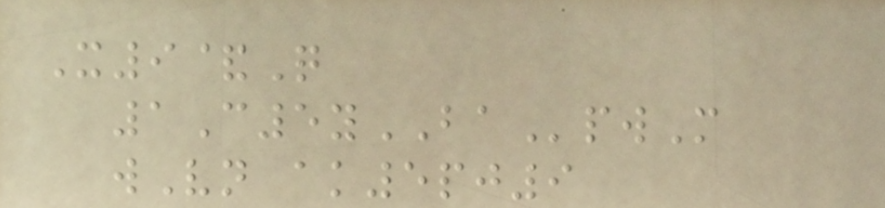X9&Q
1C5yBApwM
wVn ak5pj9
